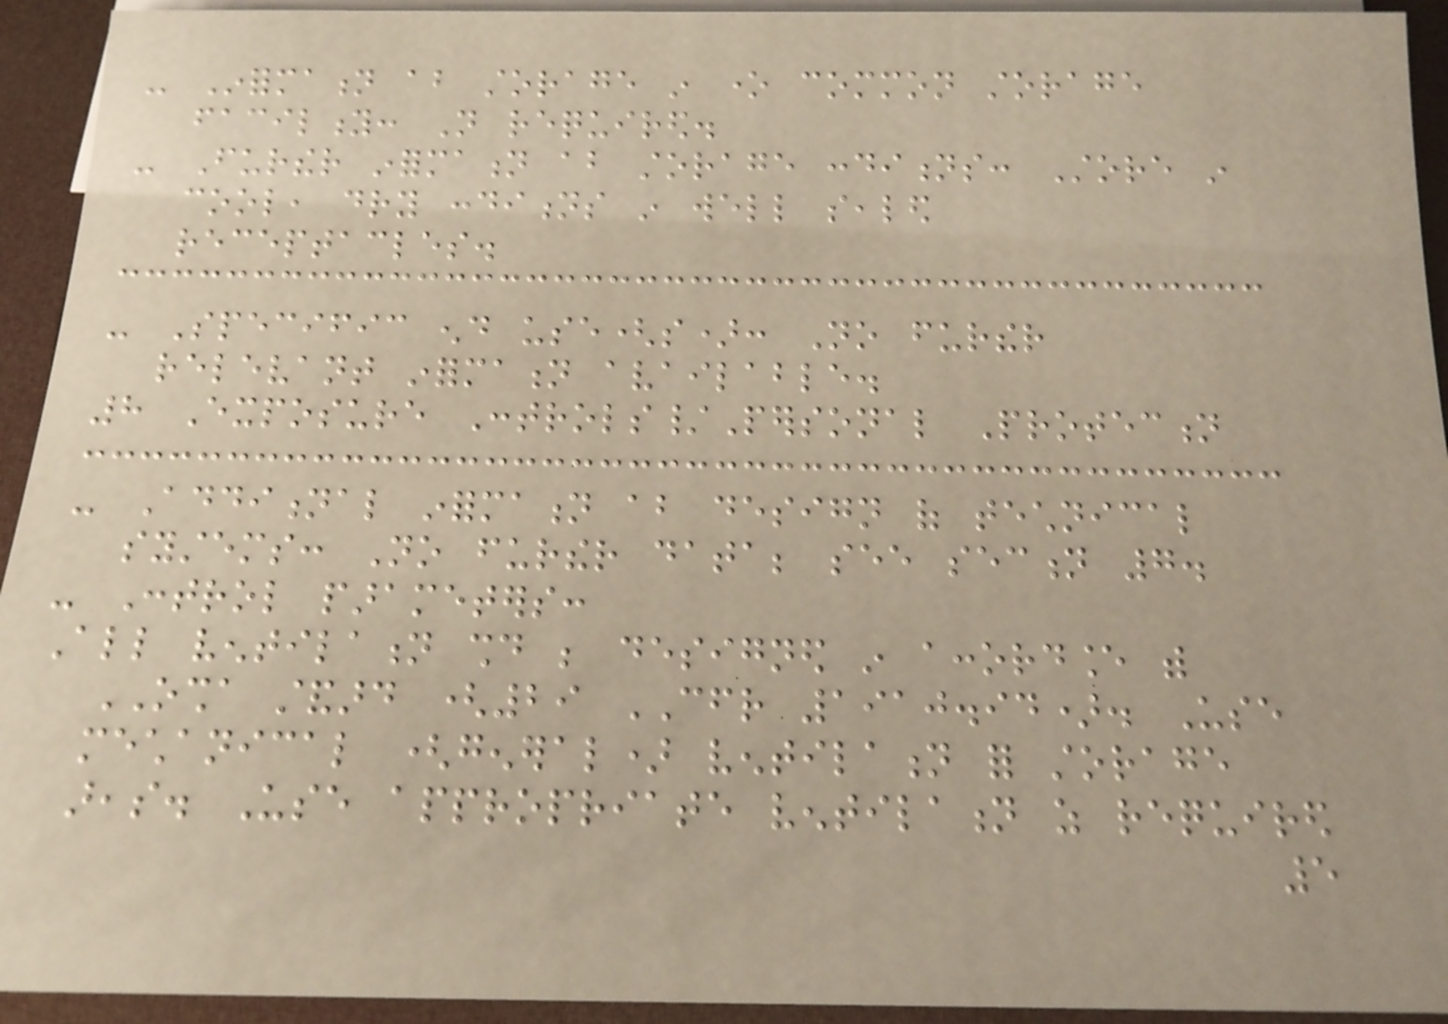- Information about storage in one common storage
facility: Not required.
- Further information about storage conditions: Store in
cool, dry conditions in well sealed
receptacles.
- Specific end use(s): No further
relevant information available.
8 Exposure Controls/Personal Protection
- Additional information about design of technical
systems: No further data; see section 7.
- Control parameters:
All ventilation should be designed in accordance with
OSHA standard (29 CFR 1910.94). Use
mechanical (general) ventilation for storage
areas. Use appropriate ventilation as required
5
